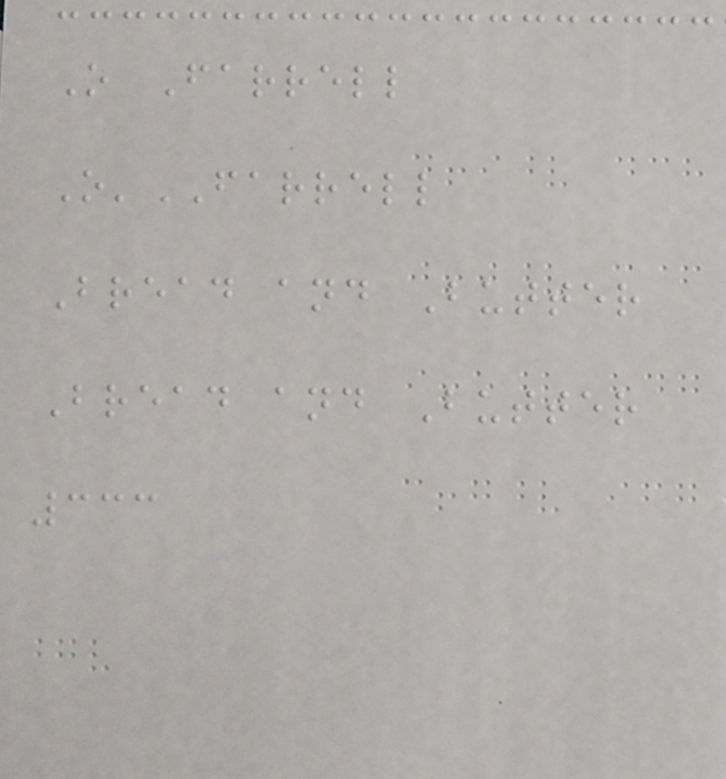O Farrell
O'FARRELL
Bread and Butter
Bread and Butter
333
